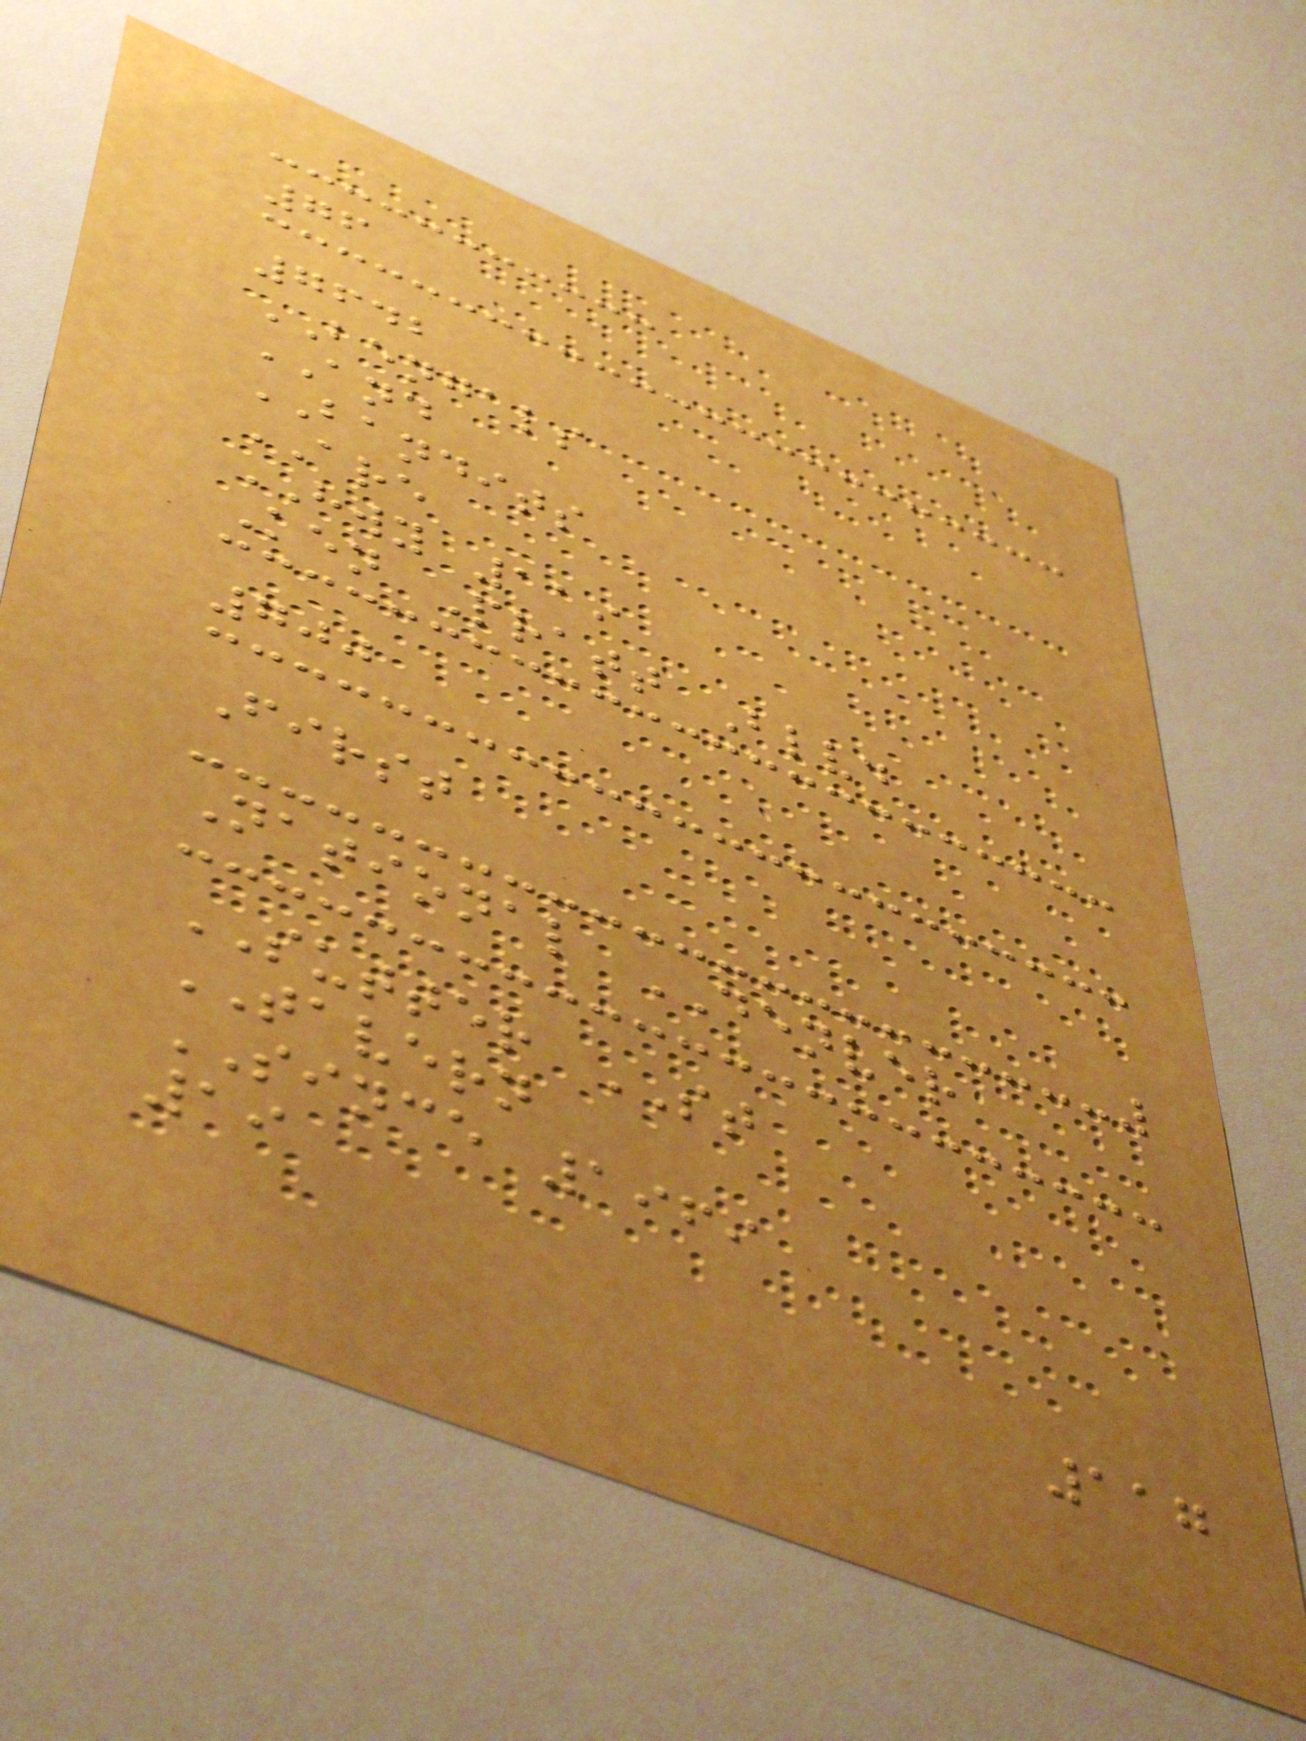76
7642
BENGALS
AND
BANDITS
ARE
HWY 119
Ken Pratt Blvd
700
First
National DENVER
SUTTER ST
TAVERN
SINCE 1969
19
117
